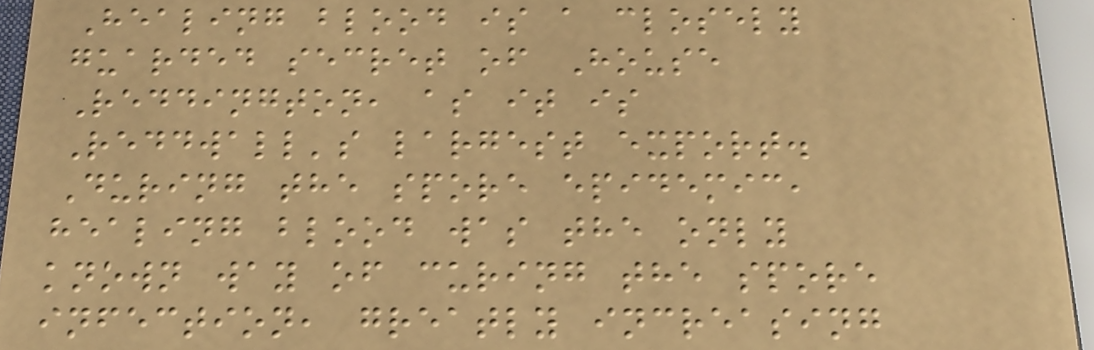Healing blood is a closely
guarded secret of House
Reddington, as it is
Reddwall's largest export.
During the spore epidemic,
healing blood was the only
known way of curing the spore
infection, greatly increasing
